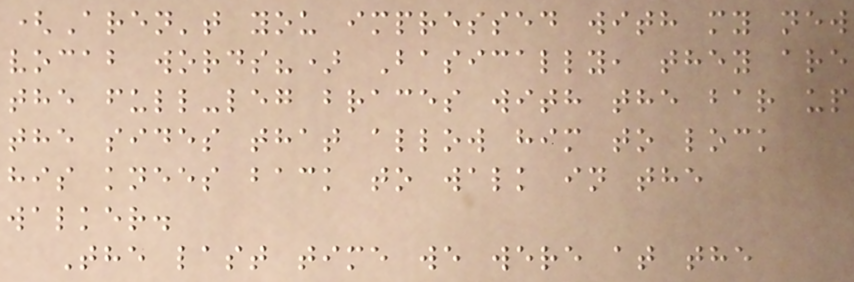(Aren't you impressed with my new
vocab words?) Basically, they are
the full-leg braces with the bar up
the sides that allow him to lock
his knees back to walk in the
walker.
The last time we were at the
